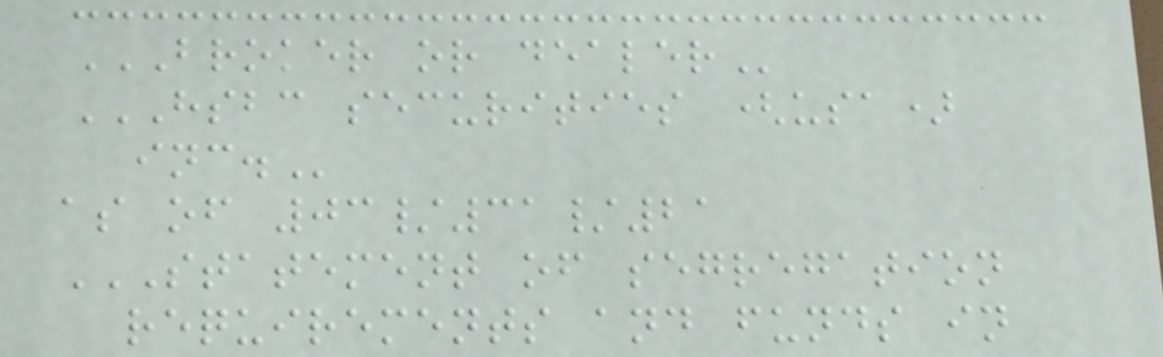BROKER OR DEALER
HSBC SECURITIES (USA)
INC.
as of 03/31/21
STATEMENT OF SEGREGATION
REQUIREMENTS AND FUNDS IN
